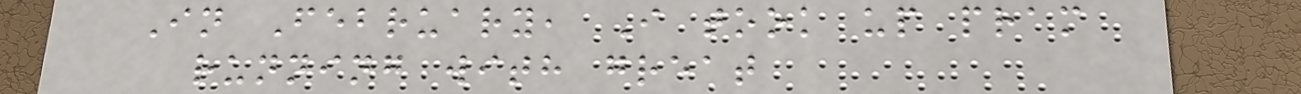In February, I took up pram
running with great
